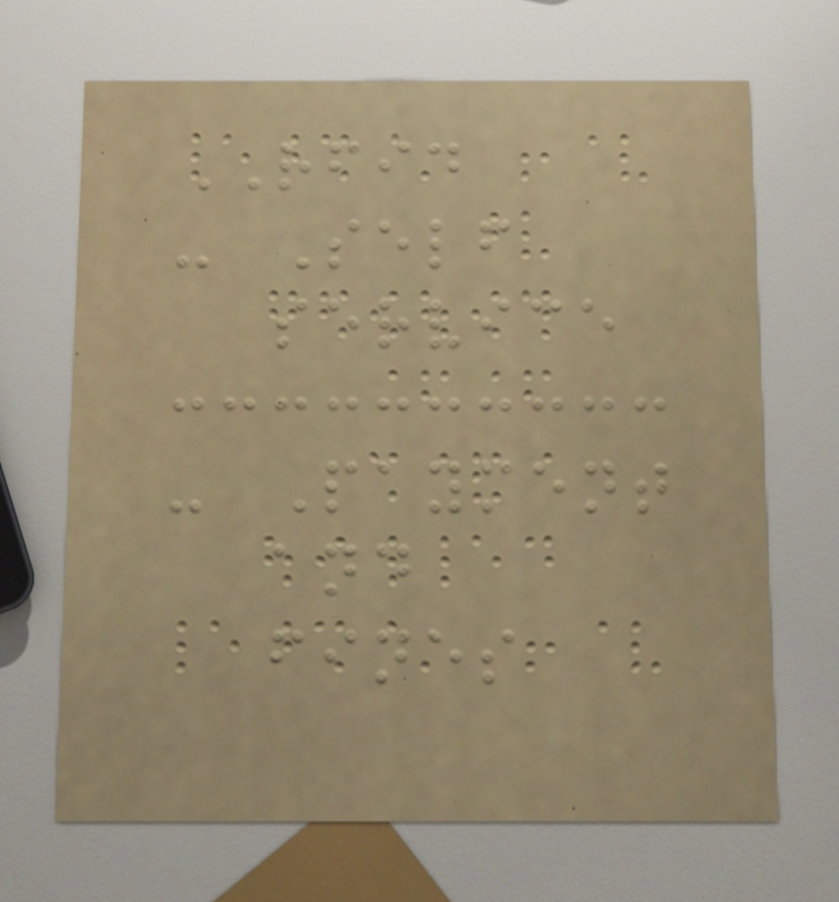RFID
- Self
service
- Payment
and
fines
